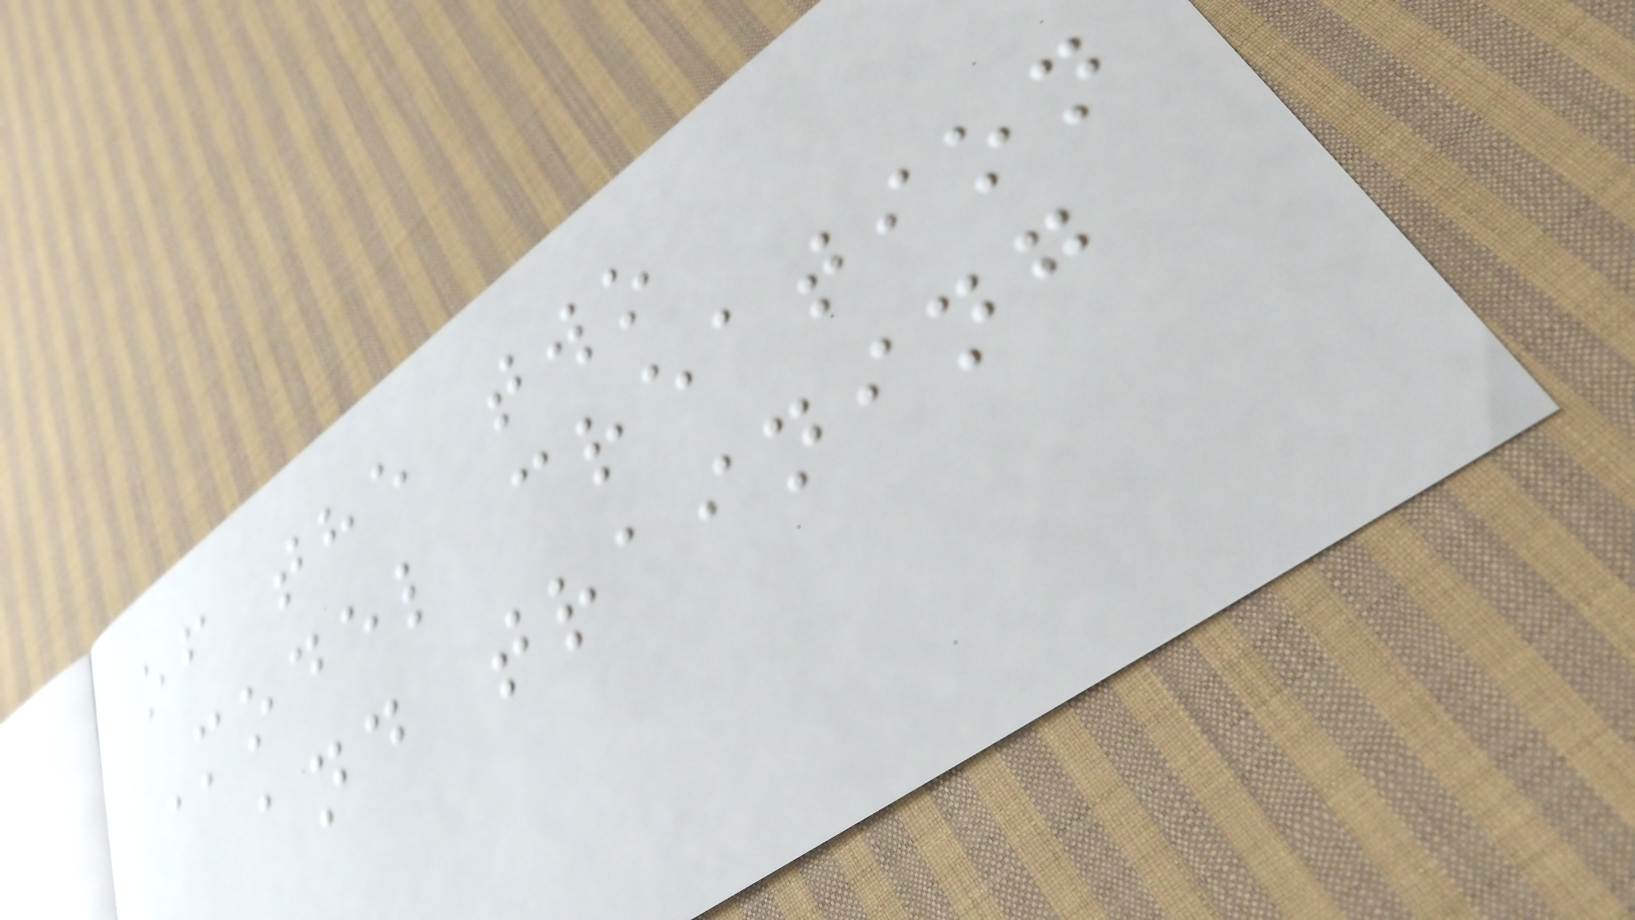of the two
Model creation
and training
